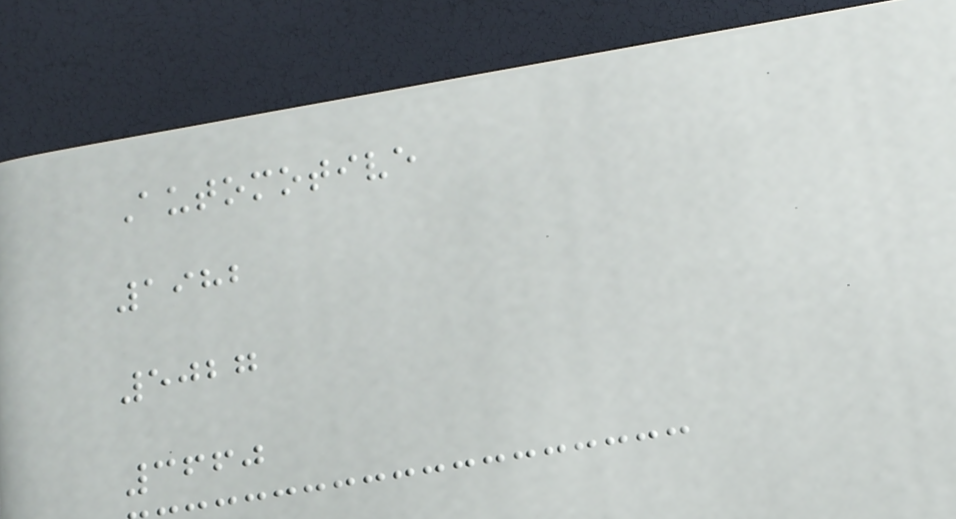Automotive
1982
5027
3660
